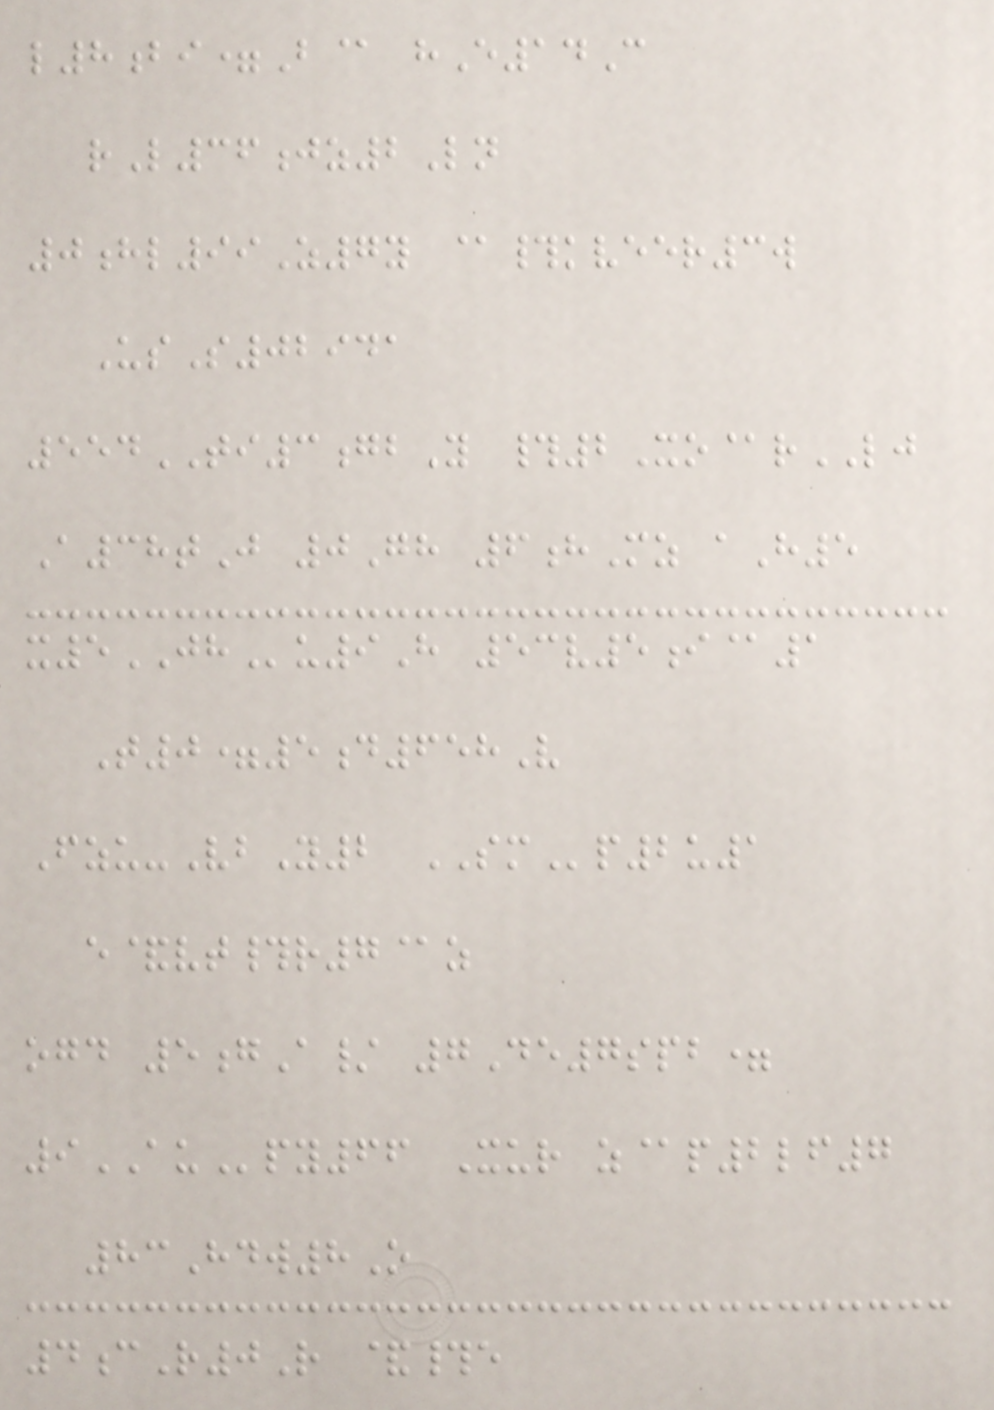l8bi=B@ hE14C
rL36jz2Ln
0hl99Z7y @#kveer3w
UsS02941
554TI3gbY #2Xo@rLJ
A38tJ 0Gh 6hMz aH5
x5JHu9H 53v5i@1
T0=5d658V
Fzu-VbY2 SMp2u1
e&vt#r7@z
ogd 5gA/ 7De7spb=
9AUpy66 Xur z@p2lf7
83Hdw8O
4cR0R &#e
